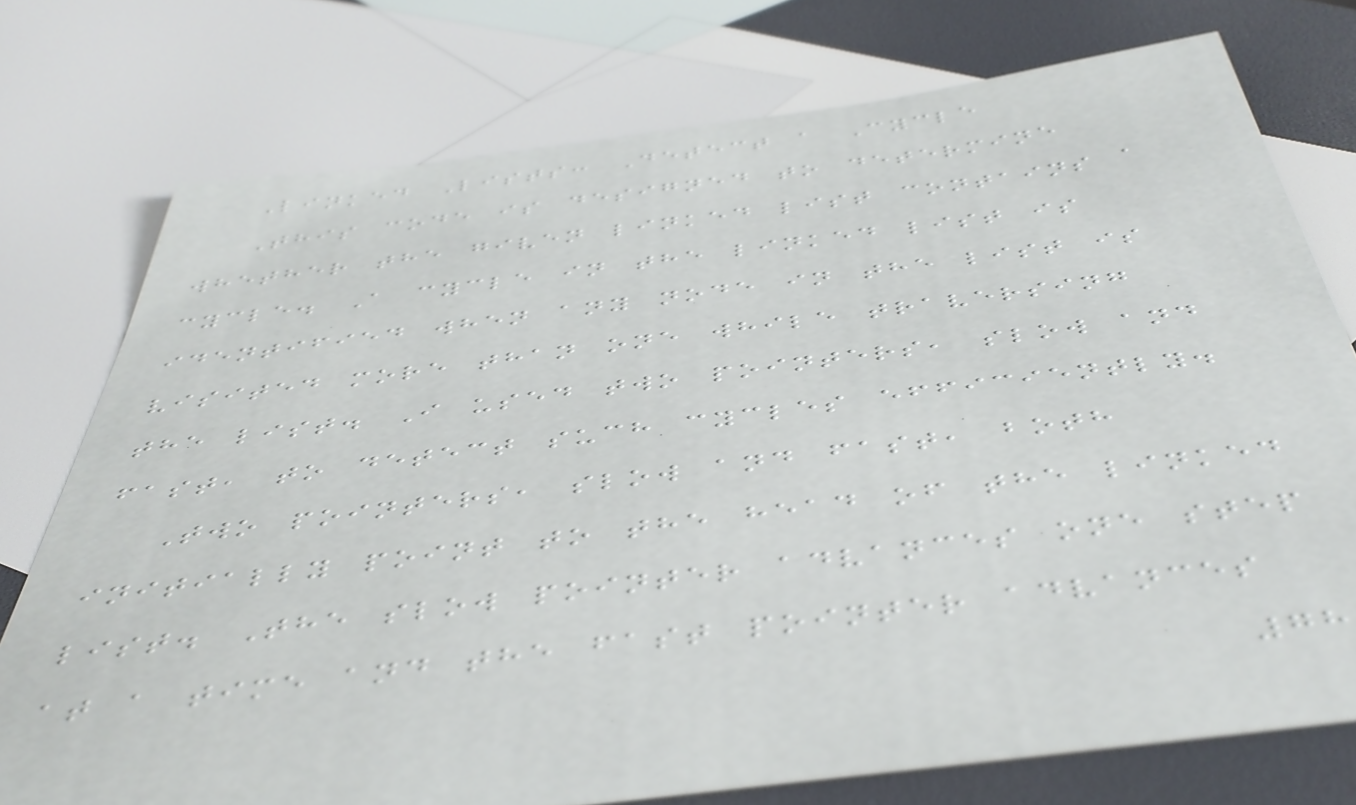Linked Lists: Detect a Cycle
This code is designed to determine
whether the given linked list contains a
cycle. A cycle in the linked list is
identified when any node in the list is
visited more than one while traversing
the list. I used two pointers, slow and
fast, to detect such cycles efficiently.
Two pointers, slow and fast, both
initially point to the head of the linked
list. The slow pointer advances one step
at a time and the fast pointer advances
78
